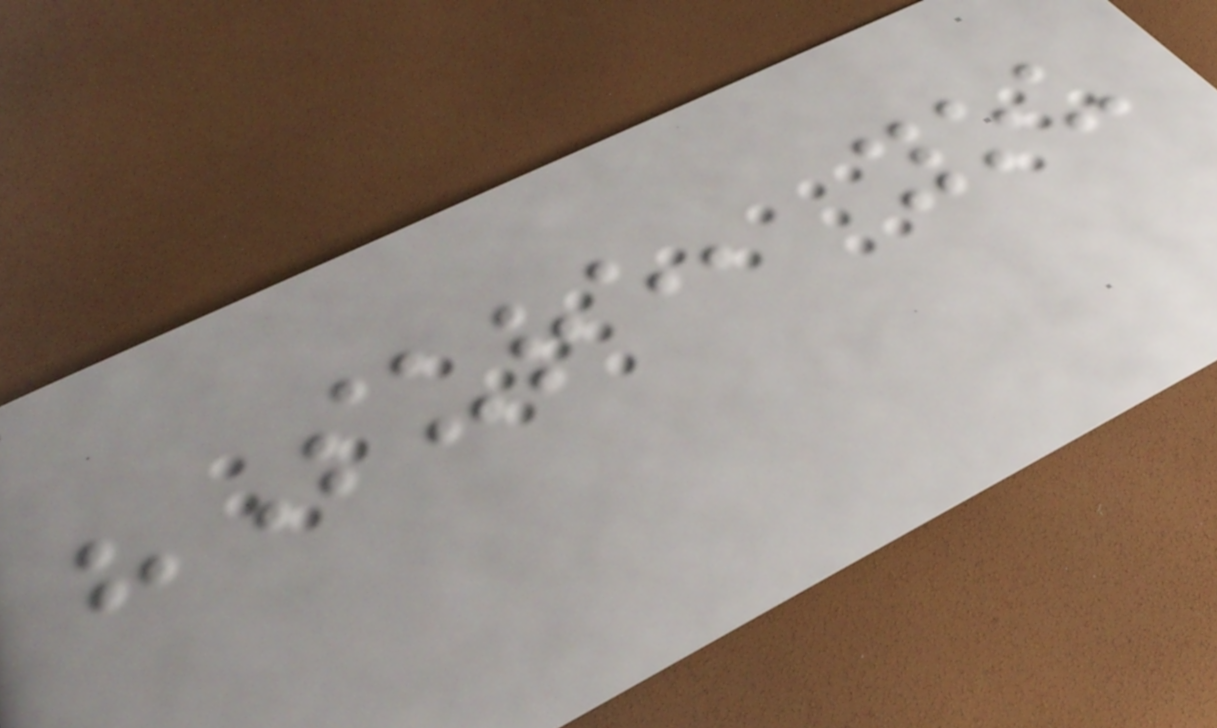"Sure, you
